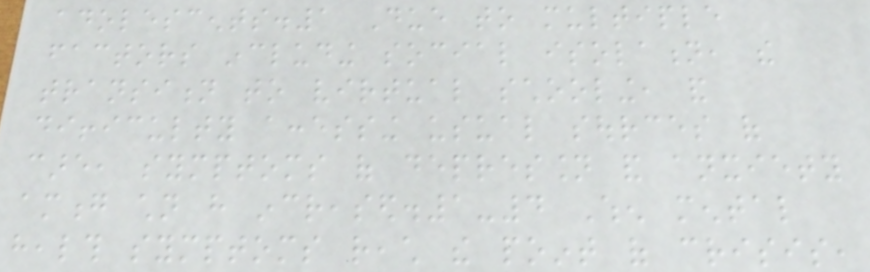adolescents.1 Due to multiple
factors including social isolation, the
transition to virtual schooling, and
difficulty accessing usual sources of
care, symptoms of depression and anxiety
among children have increased.1-4 When mental
health symptoms reach the point of crisis,
